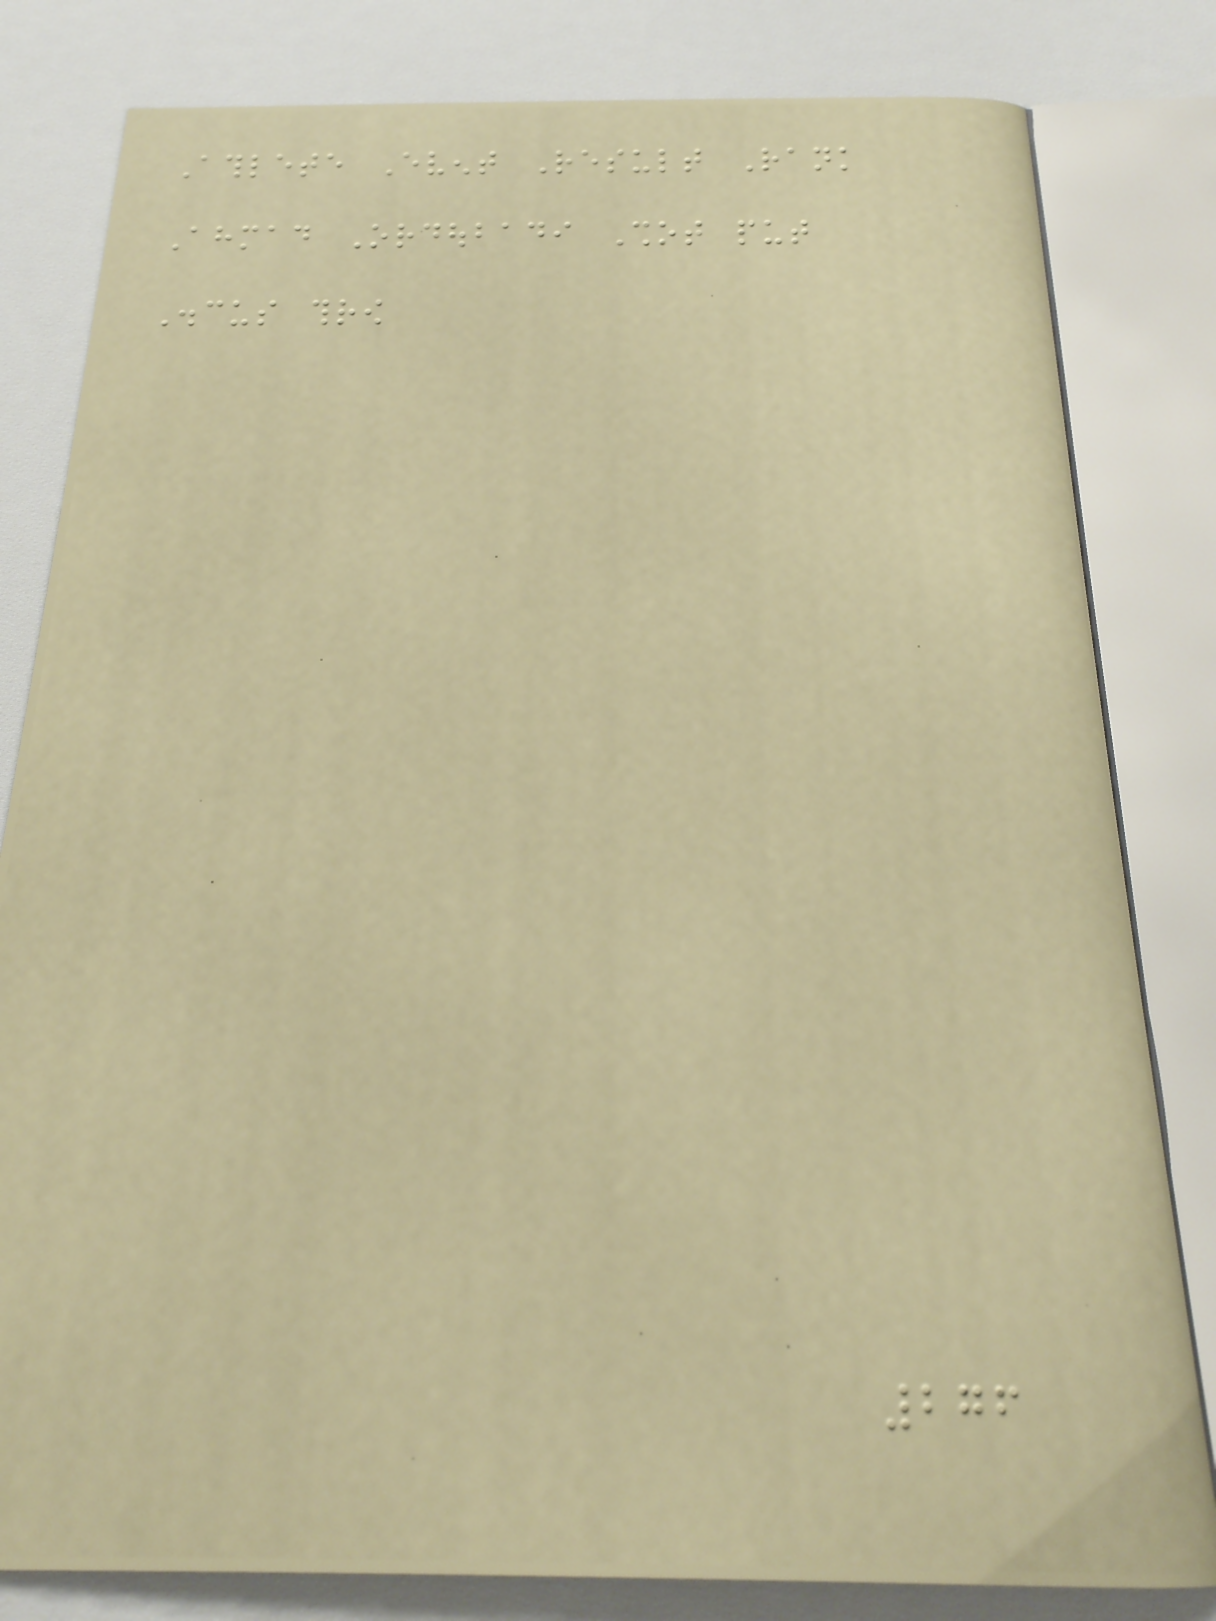Athlete Event Result Rank
Ahmad Ordoubadi Shot put
Discus throw
276
